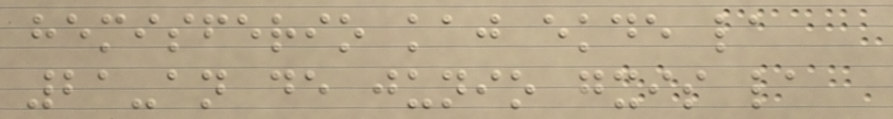hemisferio kaj ekde la
21-an de junio gxis la
